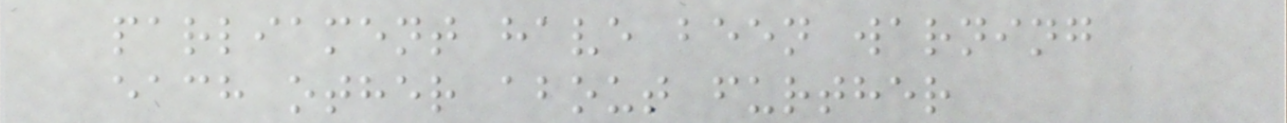parliament have been warning
each other about further
